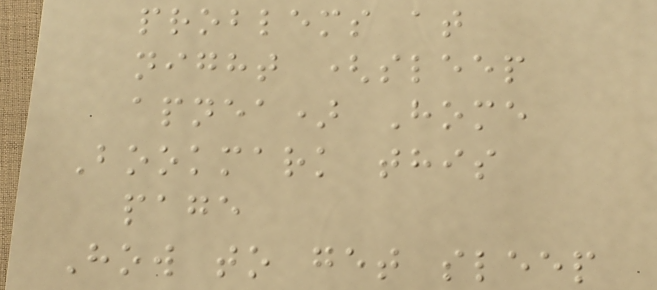problems at
night (sleep
apnea) Home
Bookmark this
page
How to get sleep
